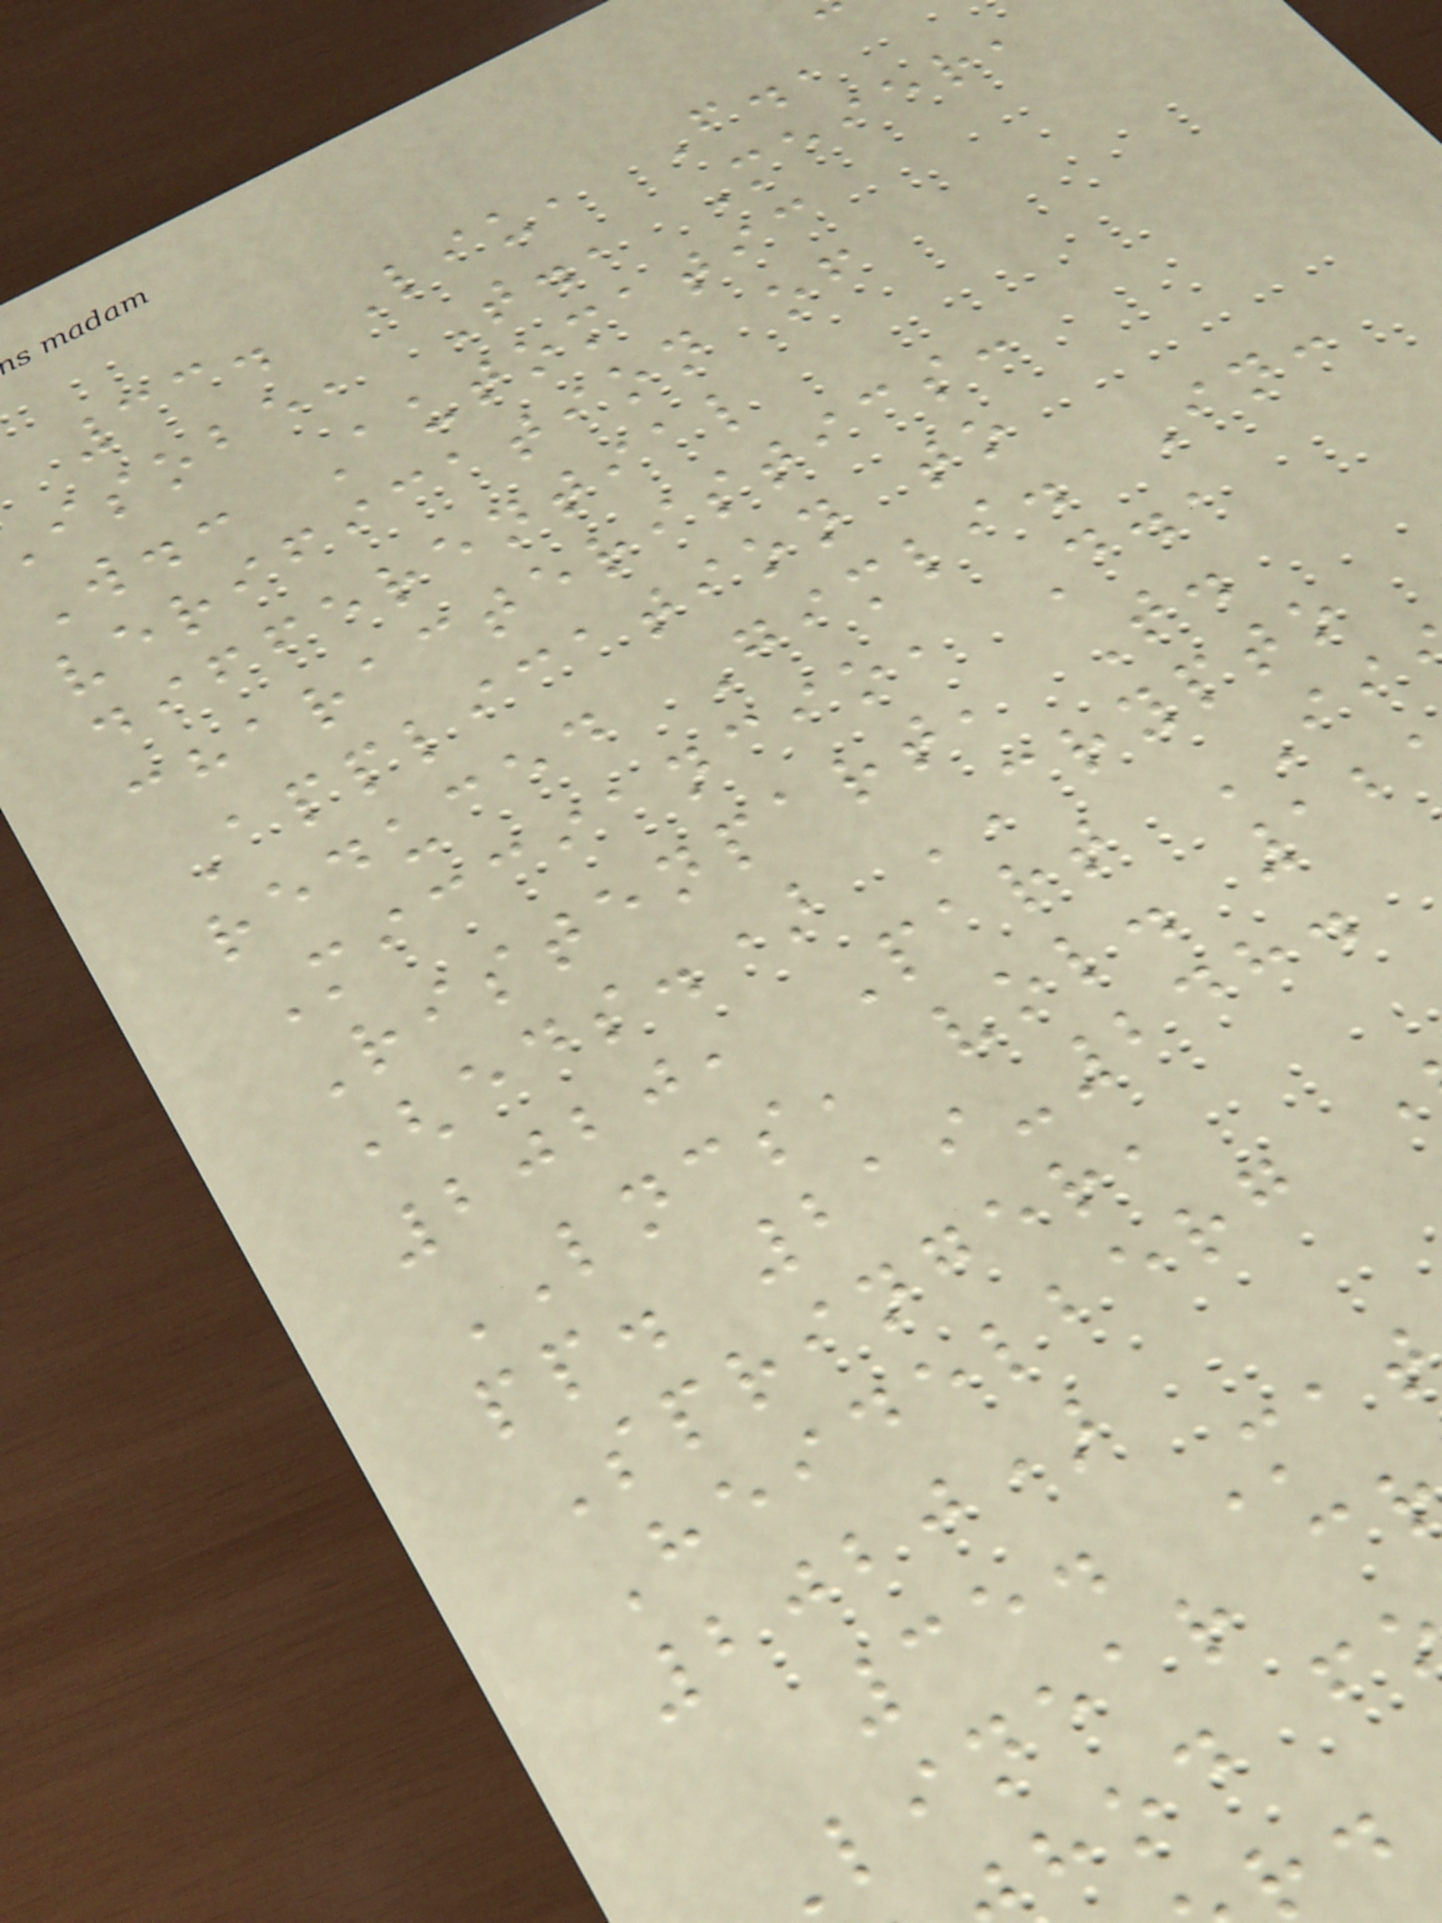33. Liu, F.,
isobe, T., Meier,
W.: Automatic
verification of
differential
characteristics:
Application to
reduced Gimli. In:
Micciancio, D.,
Ristenpart, T.
(eds.) CRYPTO
2020, Part II
LNCS, vol. 12
pp. 219-248.
Springer,
Heidelberg
2020)
35. Ma
linear c
hod f
